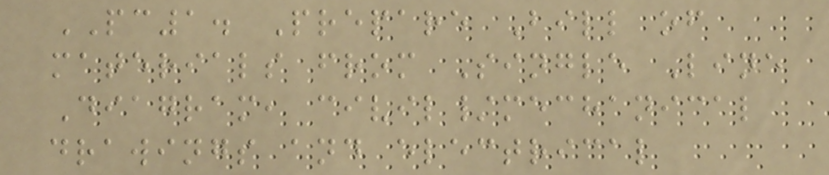PC1. Prepare Bill of
materials from Single Line
Diagram, civil/mechanical
drawings and electrical
